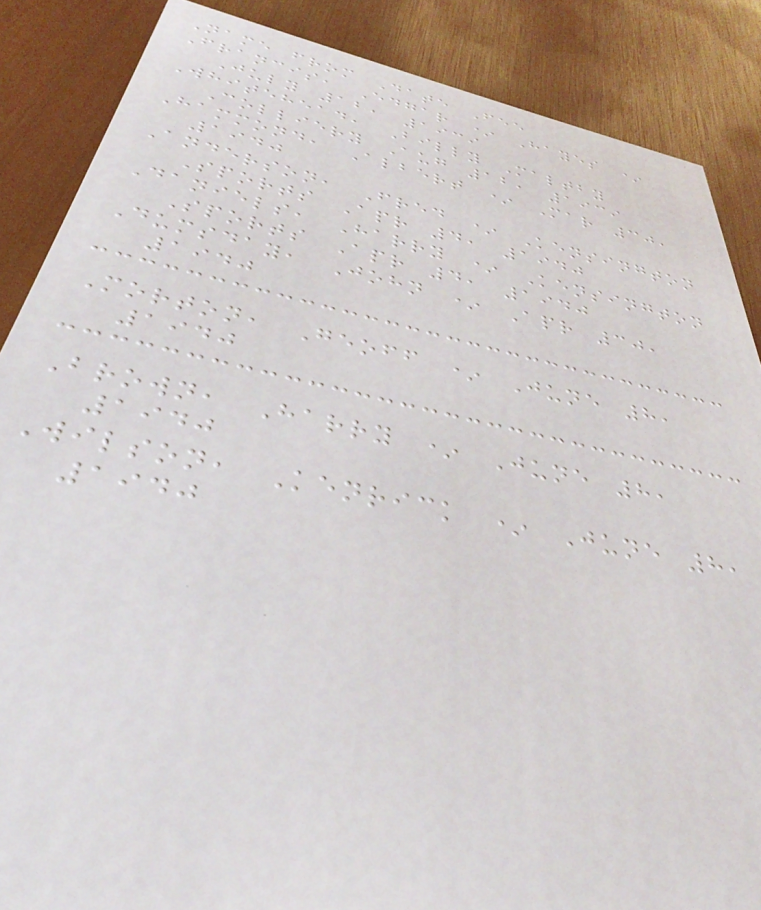Name from Date Fee
Francis, Edgar * Hayes *
July 12, 1939
Whitehead, Billy Maltby
Colliery Aug 12, 1939
Hammond, Albert * Mar 30,
1940
Anderson, Fred * Kensington
Sports Apr 4, 1940
Daniels, Harry * Kensington
Sports Apr 4, 1940
Dumsday, John * Apr 30,
1940
Morton, Geoff * June 8,
1940
Brown, Harry * June 8,
1940
Wilson, Kenrick * June 8,
1940
